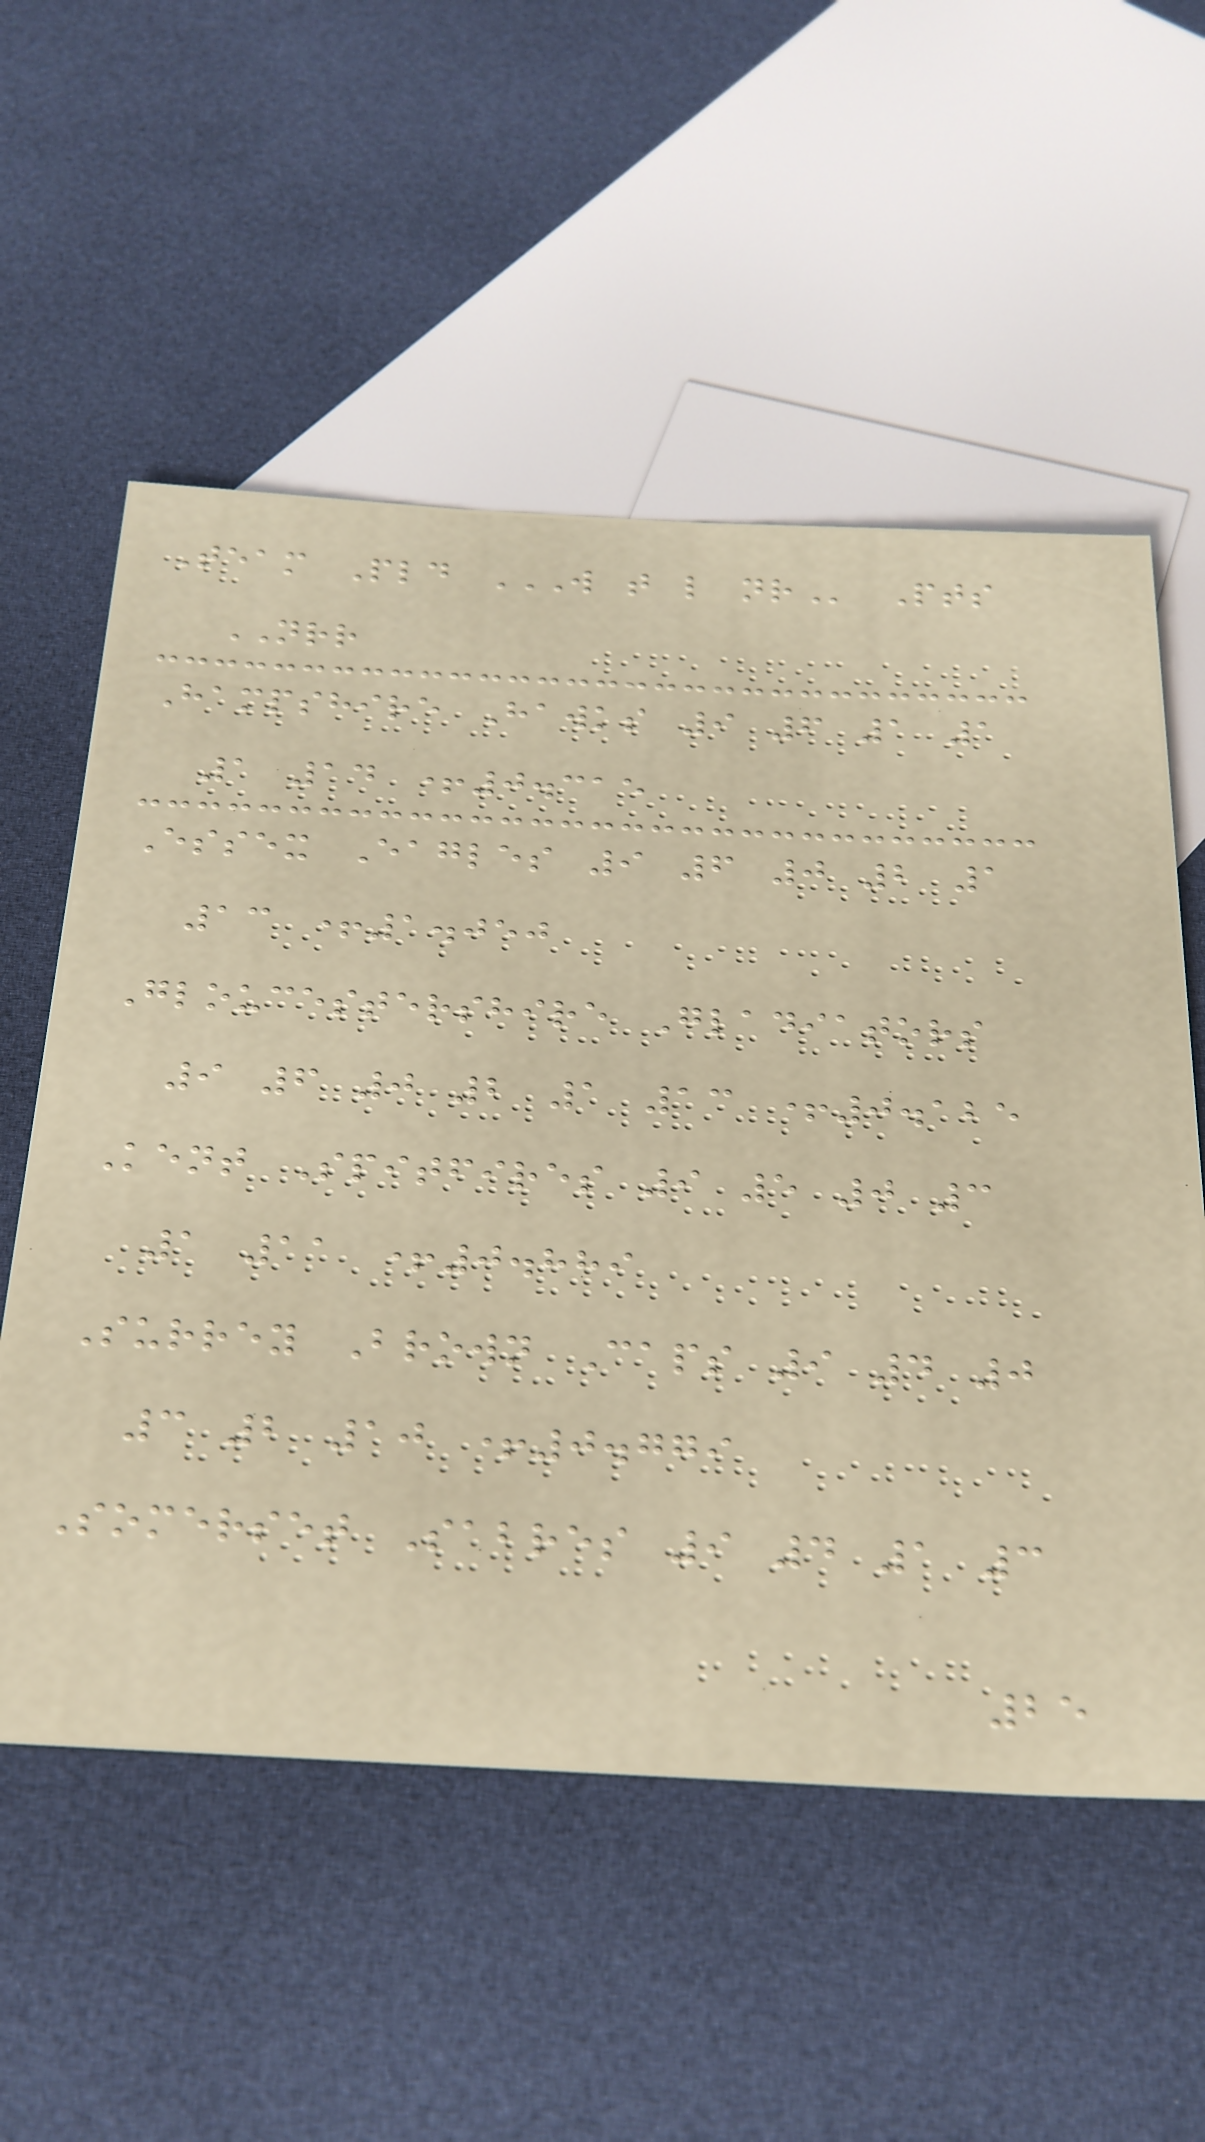Team Pld W T L NR Pts
NRR
Hampshire Hawks 9 6 1 1
1 14 +0.315
Essex Eagles 9 6 0 2 1
13 +1.050
Gloucestershire Gladiators
9 6 0 2 1 13 +0.125
Kent Spitfires 9 5 0 3
1 11 +0.889
Surrey Brown Caps 9 4 0
3 2 10 +0.779
Somerset Sabres 9 4 1 3
25
